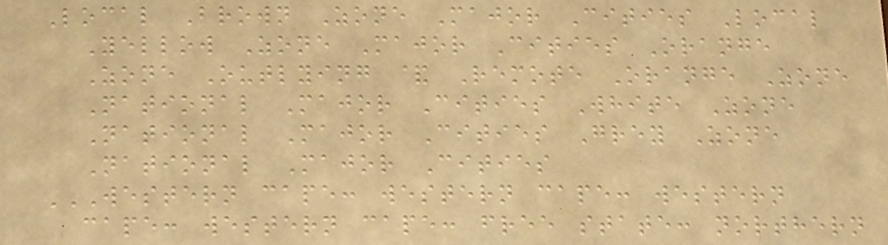Local Brown Zone Major Cities Local
Yellow Zone Major Cities Orange
Zone Outlying & Remote Orange Zone
National Major Cities White Zone
National Major Cities Grey Zone
National Major Cities
WESTERN CAPE: WESTERN CAPE: WESTERN
CAPE: WESTERN CAPE: FREE STATE: NORTHERN
